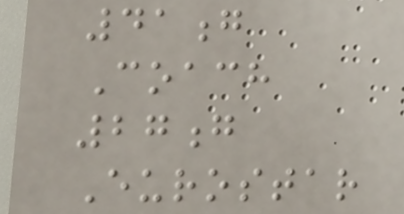41g
Coach
27g
Eurostar
